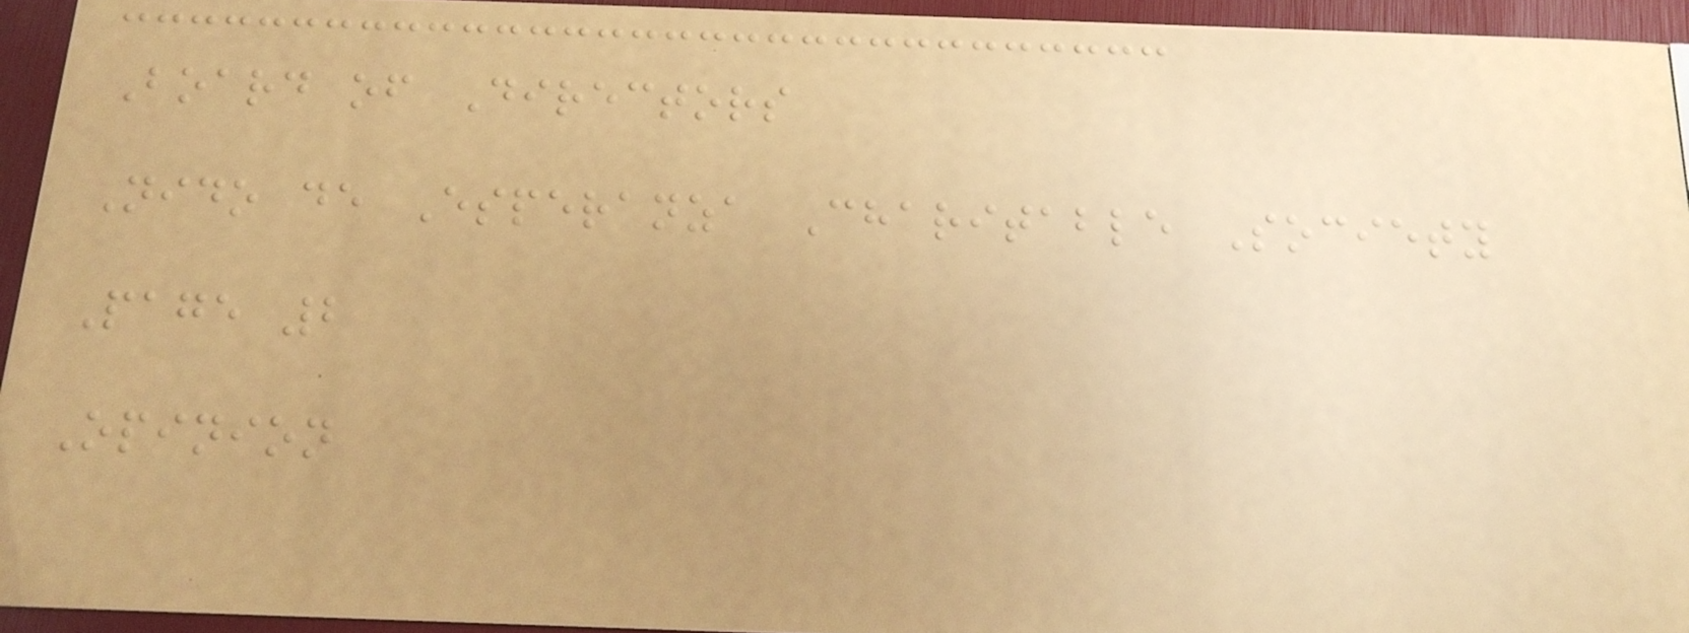Board of Directors
Nido de Esperanza Charitable Society
Page 2
Opinion
